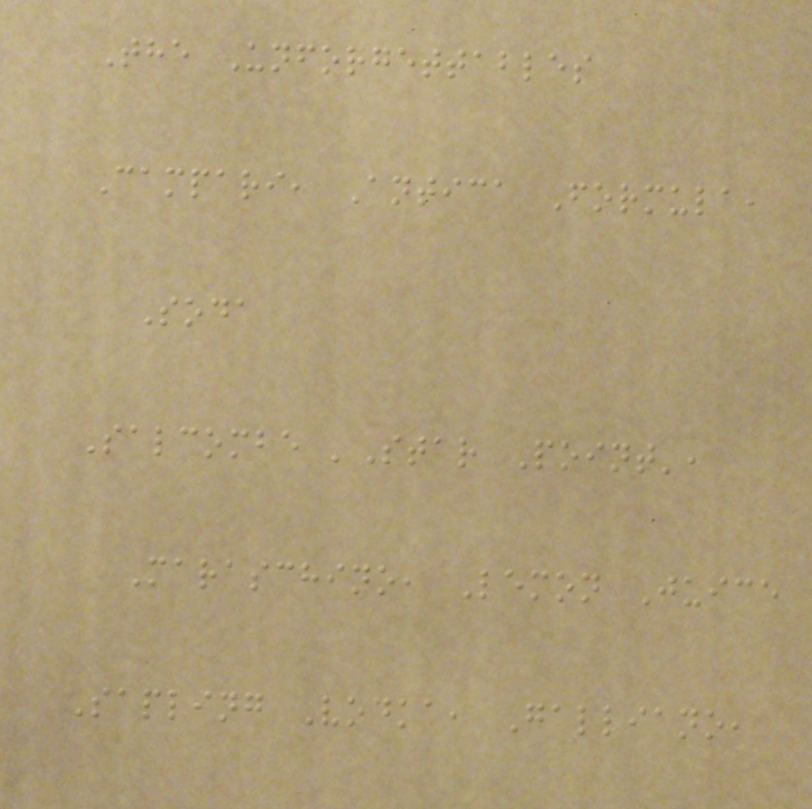The Unforgettables
Campari, Antica Formula,
Soda
Salcombe 'Star Point',
Maraschino, Lemon Juice
Sapling Vodka, Galliano,
